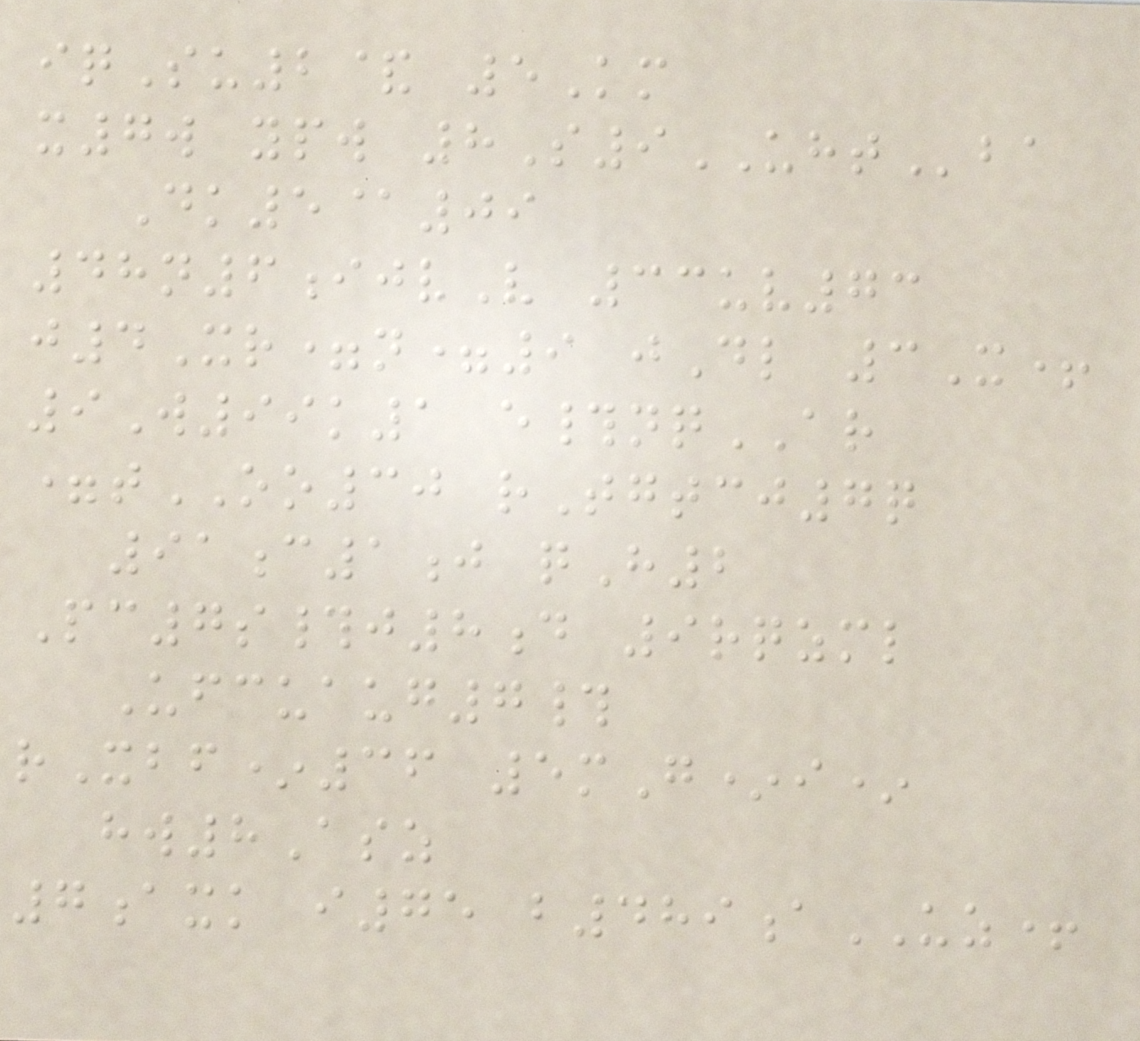iqSu2& 5Km
x7w ypw 8S9UHTba
Dk5@09
48n6ijvV 33uv73
j4Xr=n=9 jDl 3X+
9W99k1 e#nqAR
=tOO30 rTgtcj7q
91c1j qH2
Pc7s#j8d 9rqzml
Ufcuaug7#
rXbf*36 5mG*i*
hw8Asz
7axk i75 b489aUZ+
